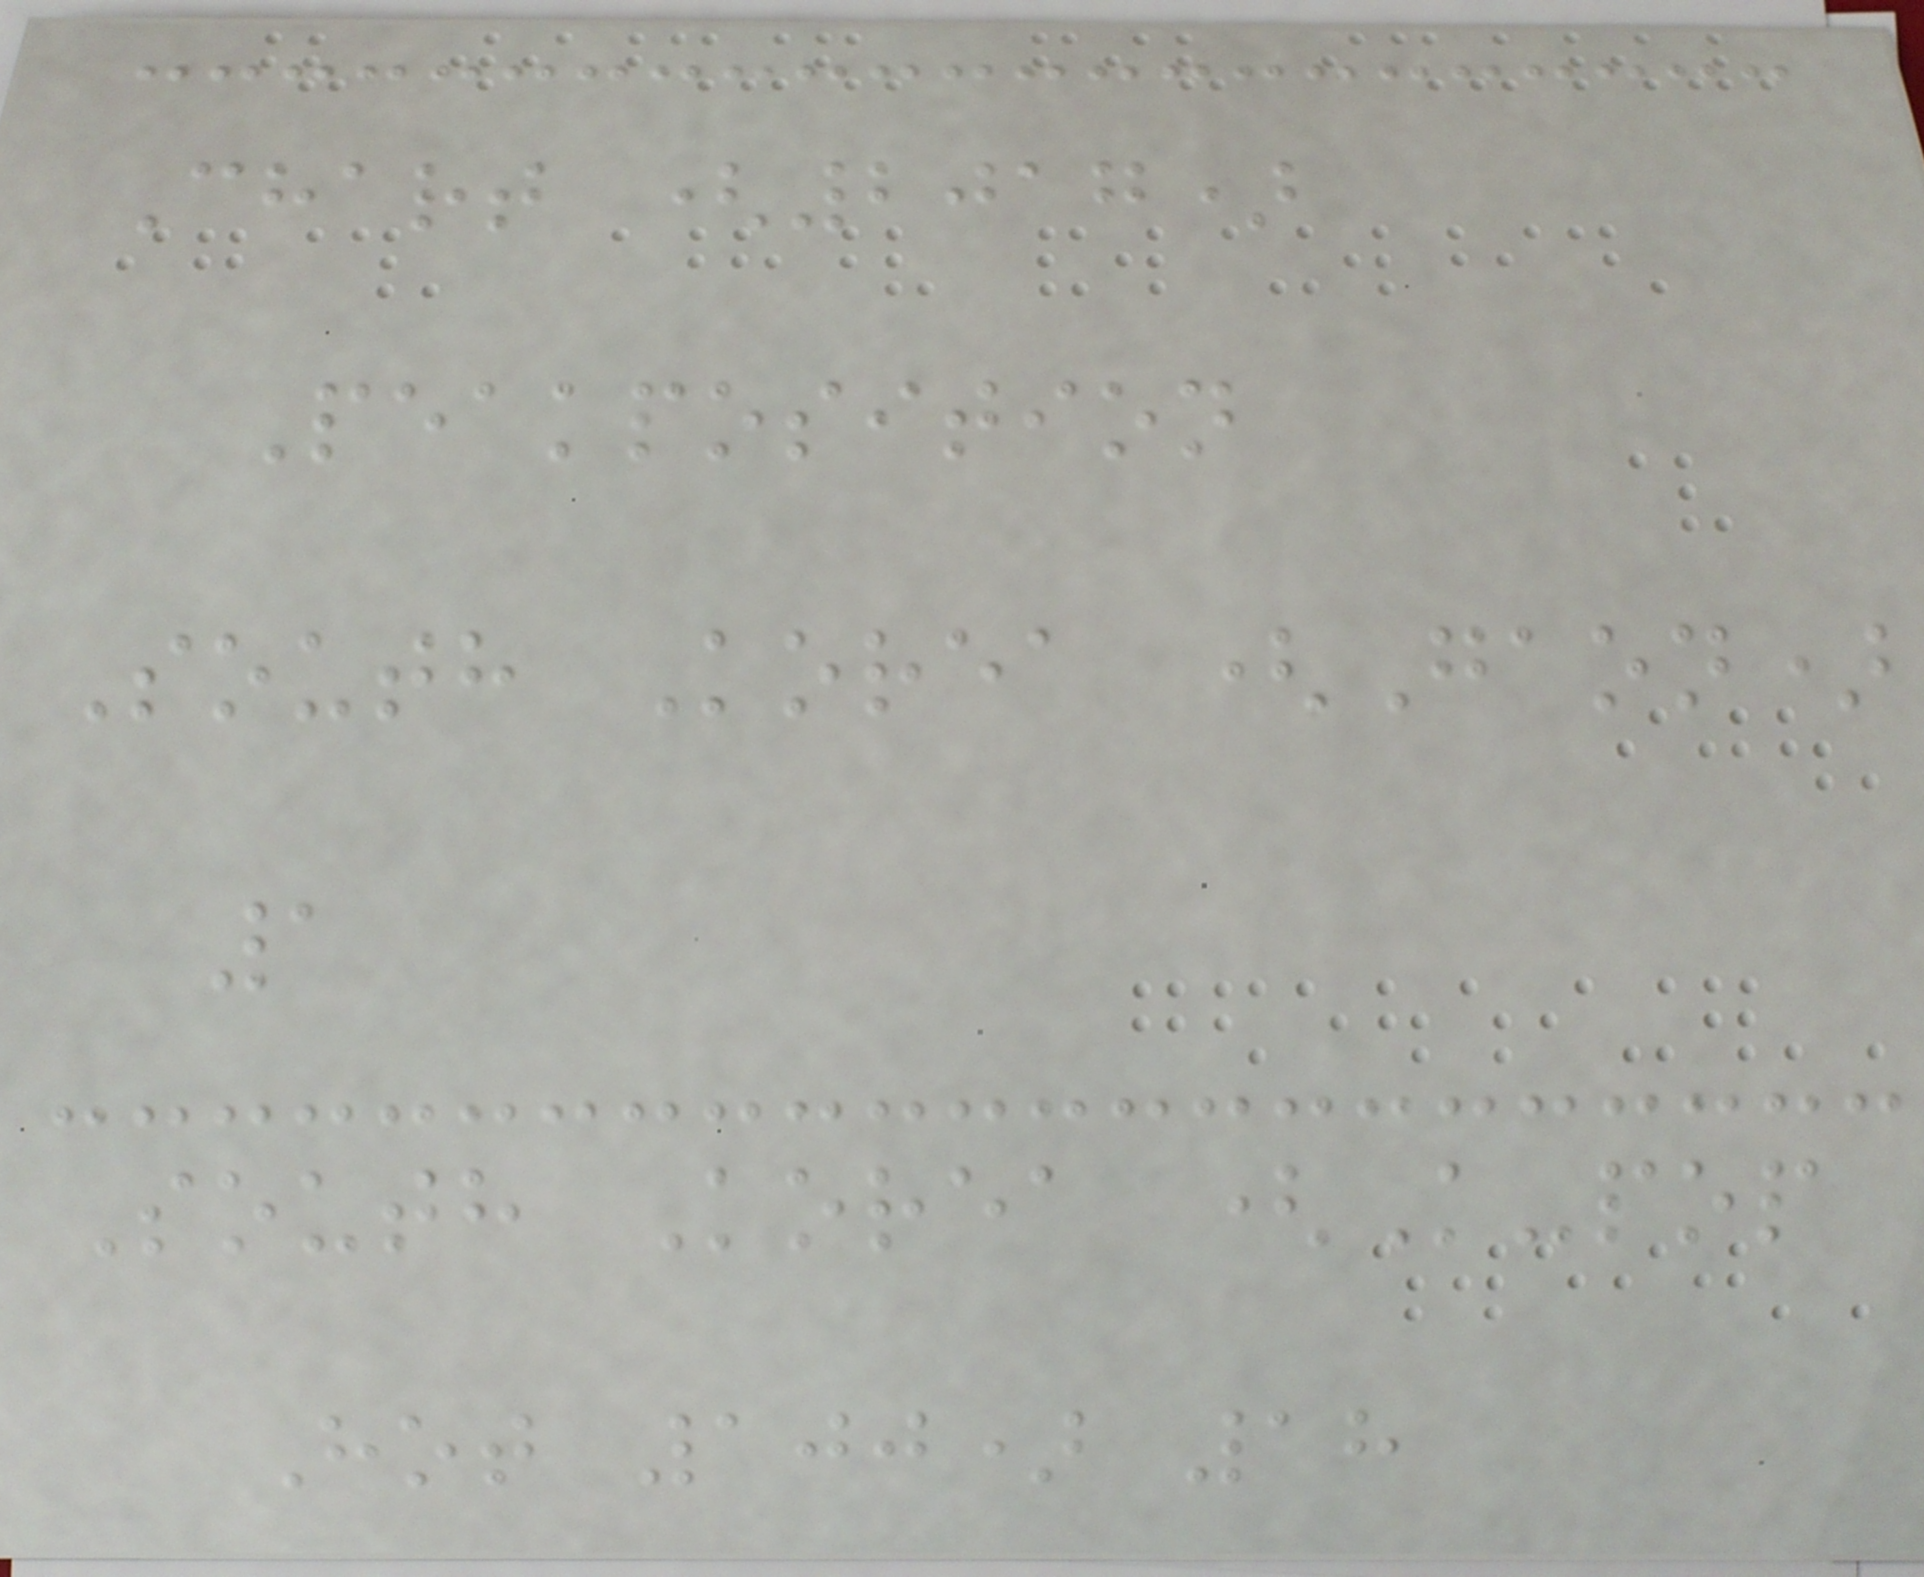Chart (2017)
Peakposition
South Korea (Gaon)
1
South Korea (K-pop
Hot 100) 18
